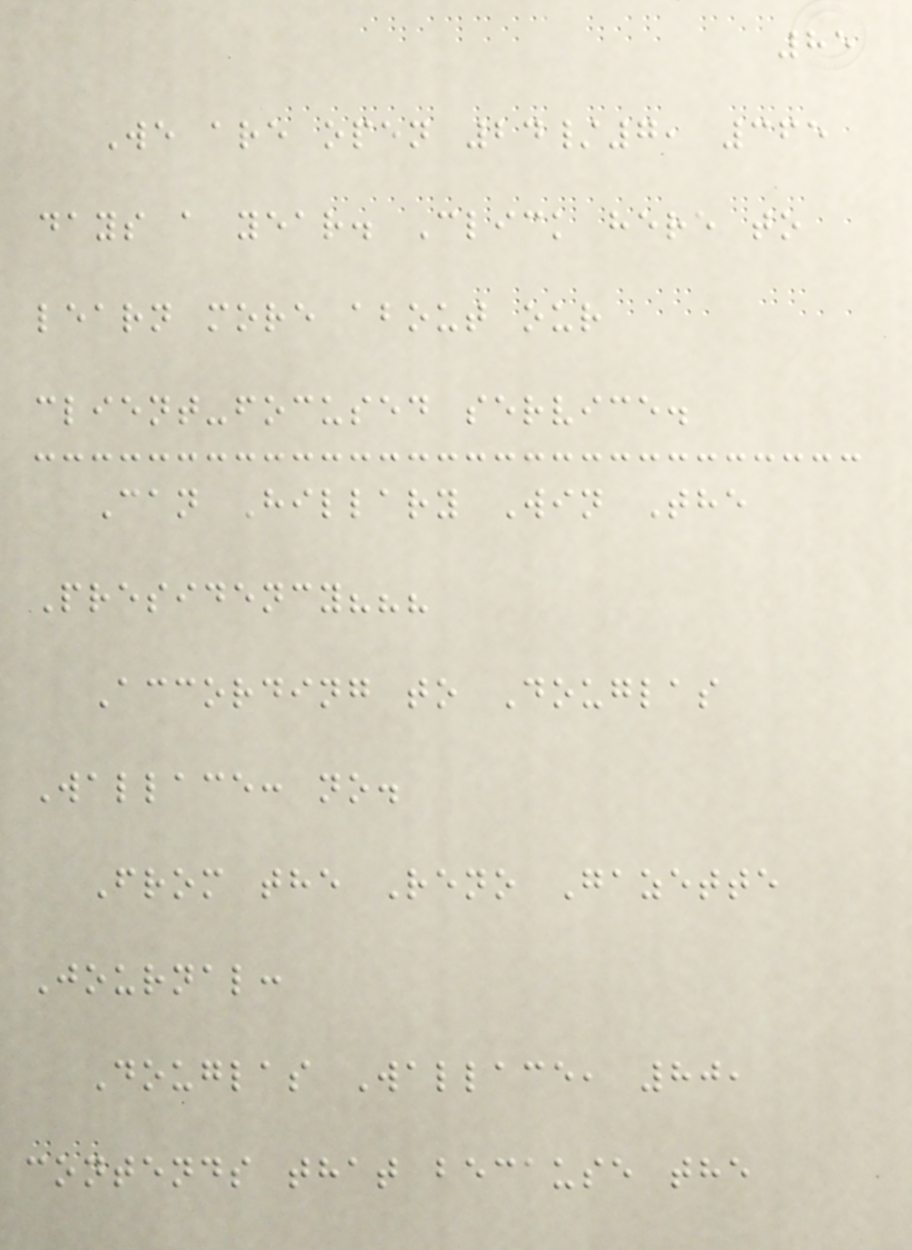85
We are open 24/7, 365
days a year. Click here to
learn more about our
client-focused service.
Can Hillary Win The
Presidency???
According to Douglas
Wallace: no.
From the Reno Gazette
Journal:
Douglas Wallace, 80,
contends that because the
